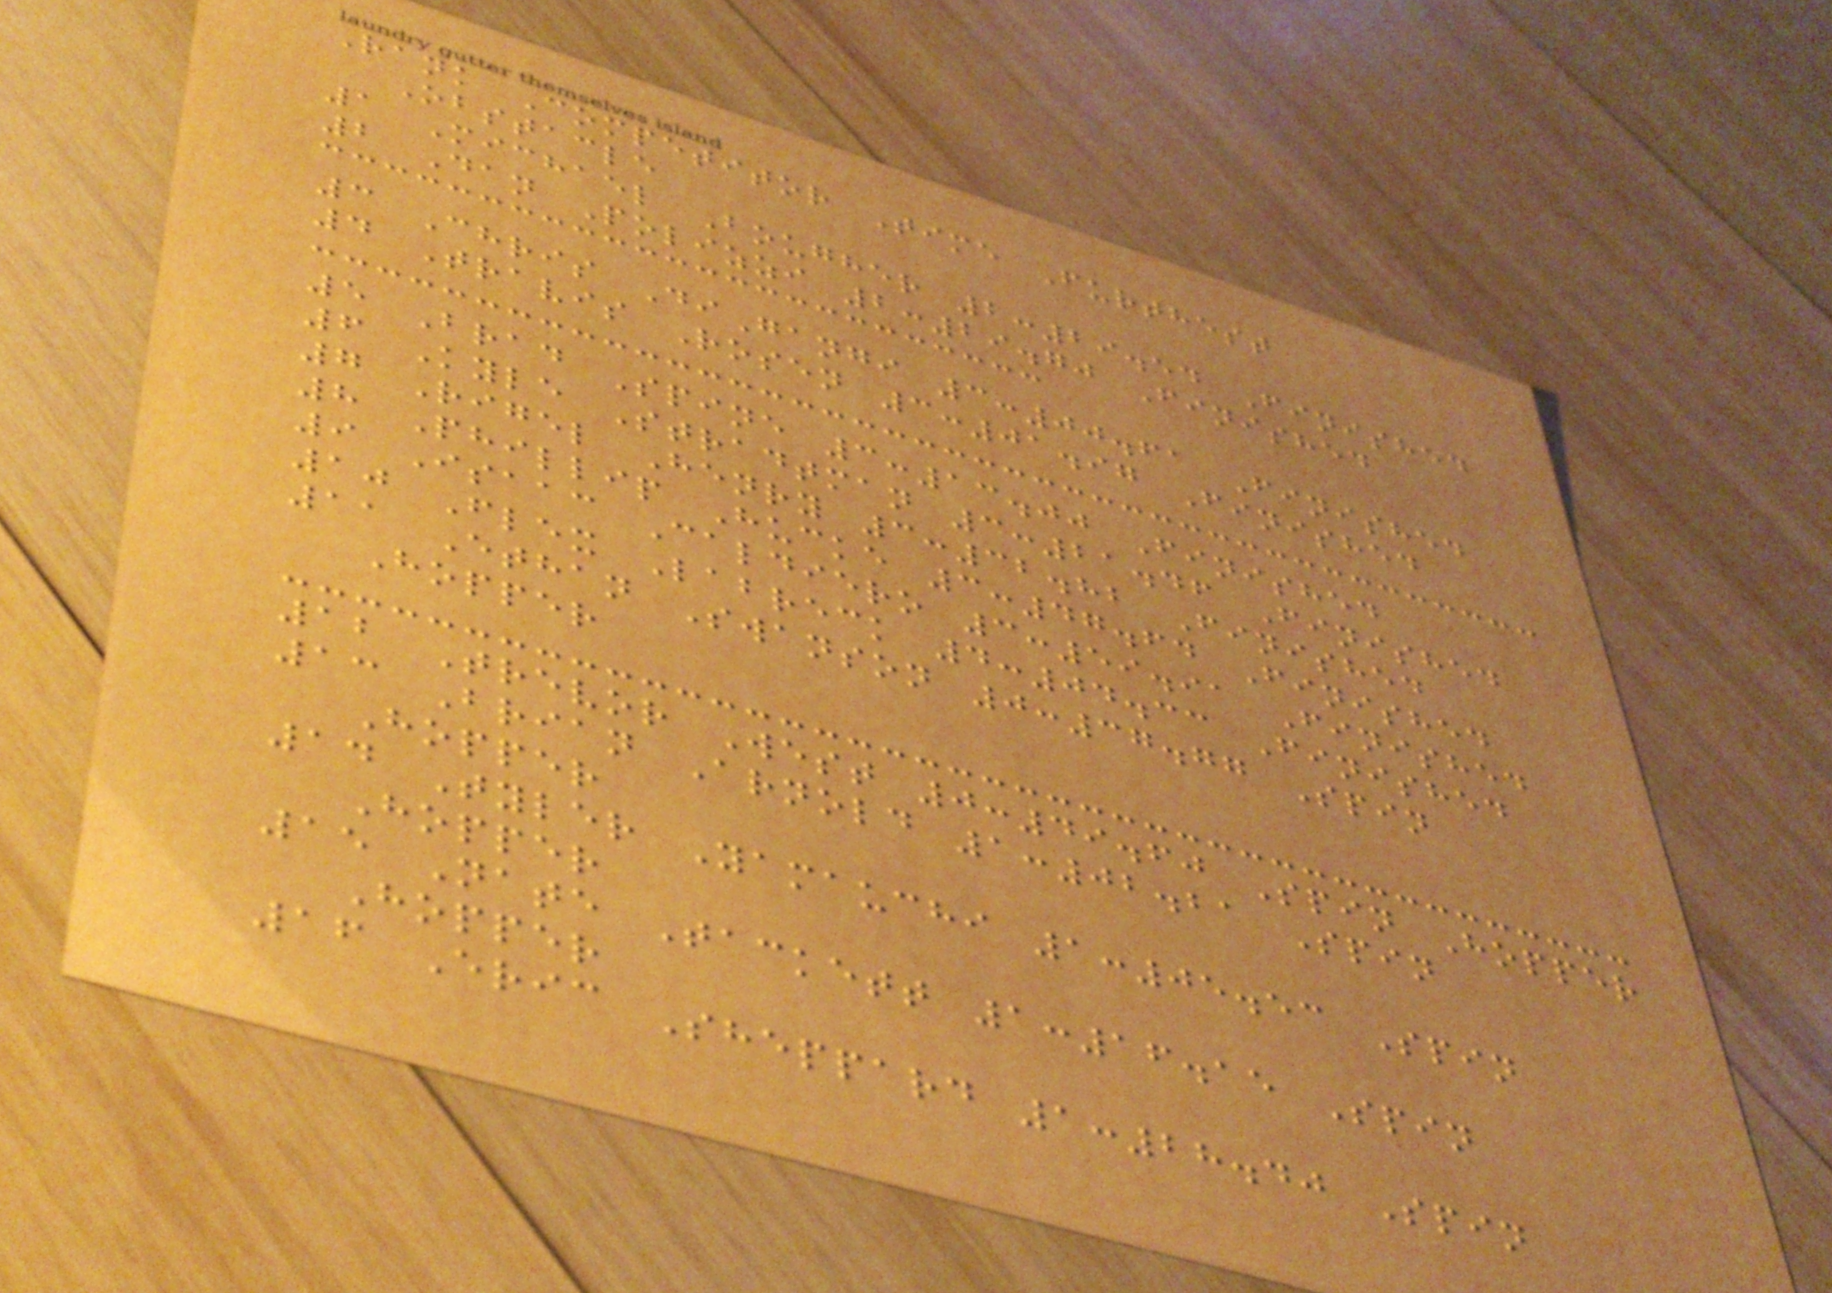Rank Competitor Time Furthest
Obstacle
1 Michael Bougher 2:29.54 Finished
2 Dan Polizzi 2:29.70 Finished
3 Chris DiGangi 3:00.61 Finished
4 Travis Rosen 3:01.97 Finished
5 Brad Spine 3:13.00 Finished
6 Kyle Stradtman 3:21.46 Finished
7 Rigel Henry 3:32.82 Finished
8 Phillip Hucke 3:47.64 Finished
9 Isaac Caldiero 3:59.91 Finished
10 Flex Labreck 4:04.33 Finished
11 Ethan Swanson 0:37.77 Spin
Hopper
12 Trevor West 0:49.60 Spin Hopper
13 Brian Arnold 1:02.21 Spin
Hopper
14 Tyler Yamauchi 1:05.53 Spin
Hopper
15 Nate Tackett 1:16.15 Spin
Hopper
16 Eric Sheppard 1:28.40 Spin
